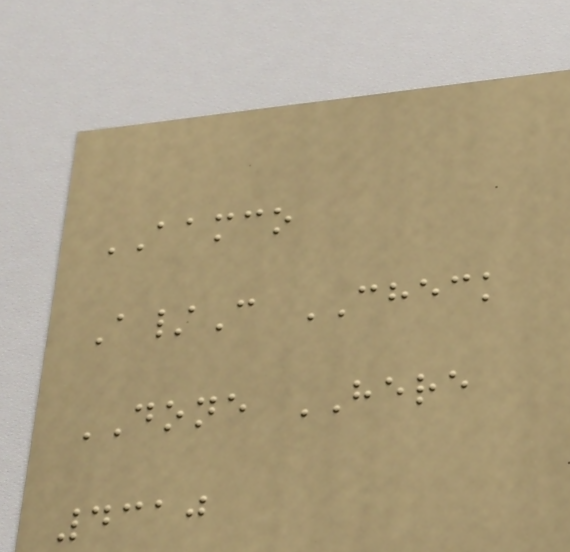AAMCO
A/C CHECK
DONE HERE
4310
